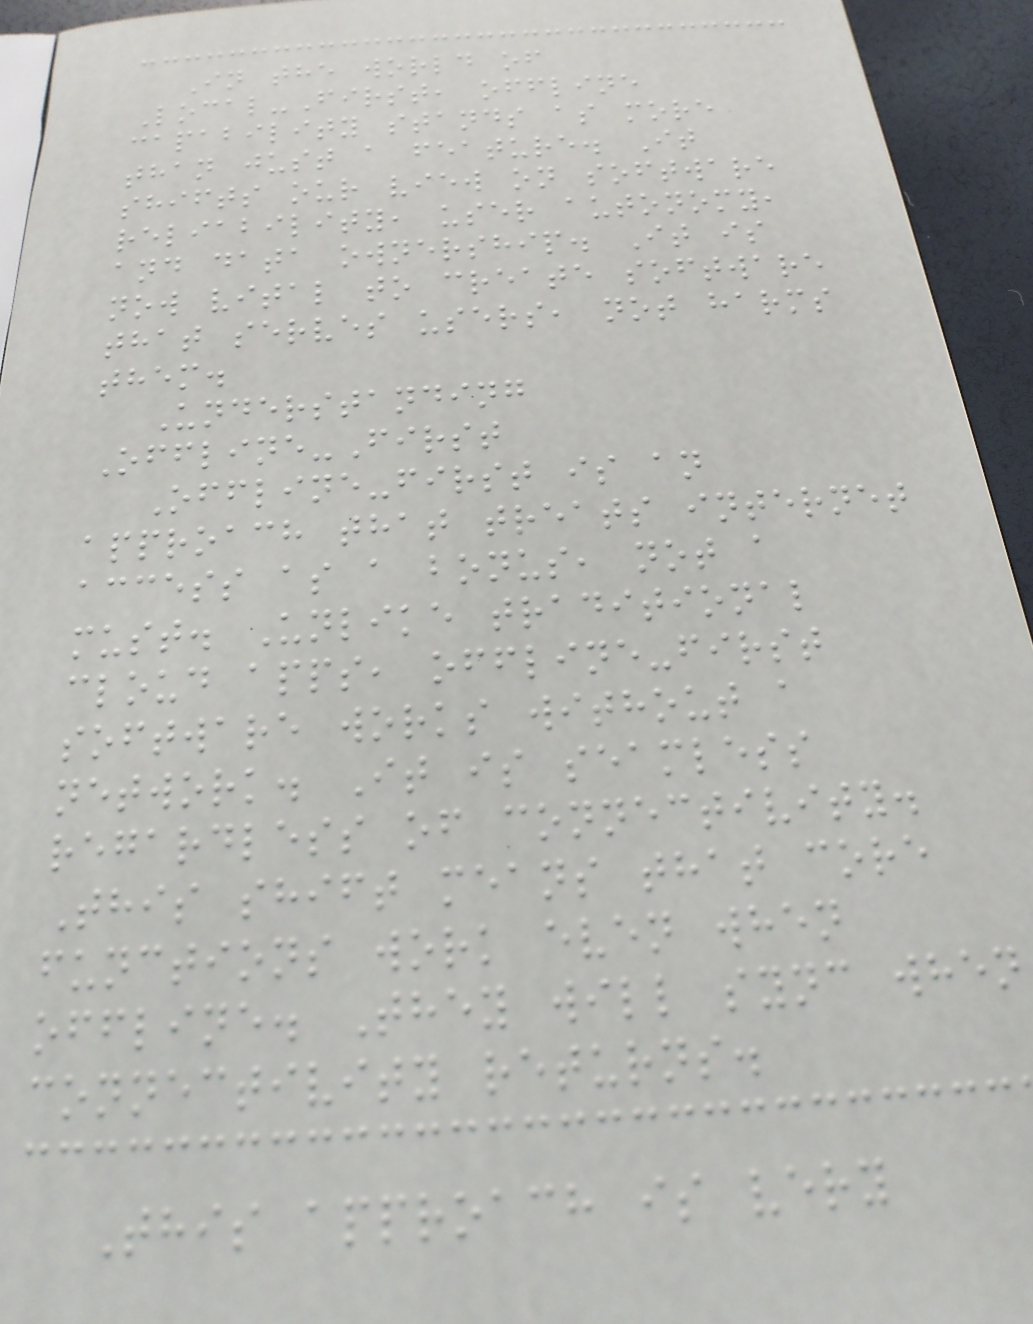In the world of
Local-First, offline
capability stands as more
than just a feature. It
shifts our view on software
reliability, user autonomy,
and data ownership. It is
now vital to create software
that serves users, not harms
them.
Understanding
Offline-First
Offline-first is an
approach that treats internet
access as a bonus, not a
must. Unlike traditional
cloud apps, offline-first
software works without a
network. It is seamless
regardless of connectivity.
This shift means that core
functions work even when
offline. They will sync when
connectivity returns.
This approach is very
